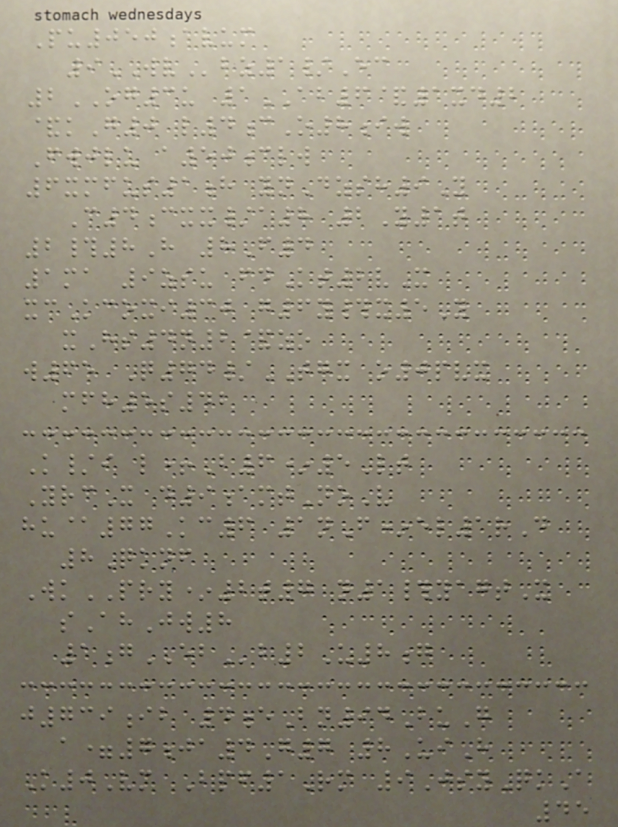Pu050avum
9WVbz1/Ec
2OG3u 1AB6&1xd2
&kG0 l4cO8iw
Fwjlu a50clw
6xmfus1h ynDzsh9Y
C4cxx/a8 2Y1t
2#8H 8F4
1ma 9zsu fdKt2vX
xcKcoxi30 g6y#x5Y
xHs4n2&zo
w65 Q74/TGX o0pvx
mfh5s42
K/i l+B6*5Lt
YrcX d9amtNoV
hu@77Kc6 1nF*el1rD
8Qknf
WkPRY*2t7 n1#yagtX
sAhJw8
1gEBb2U8g
j739ib 4eBn94BuG
a=7ja4G7 8UiH
K0Vm Bpf1Rm 9JsyQkA
45
